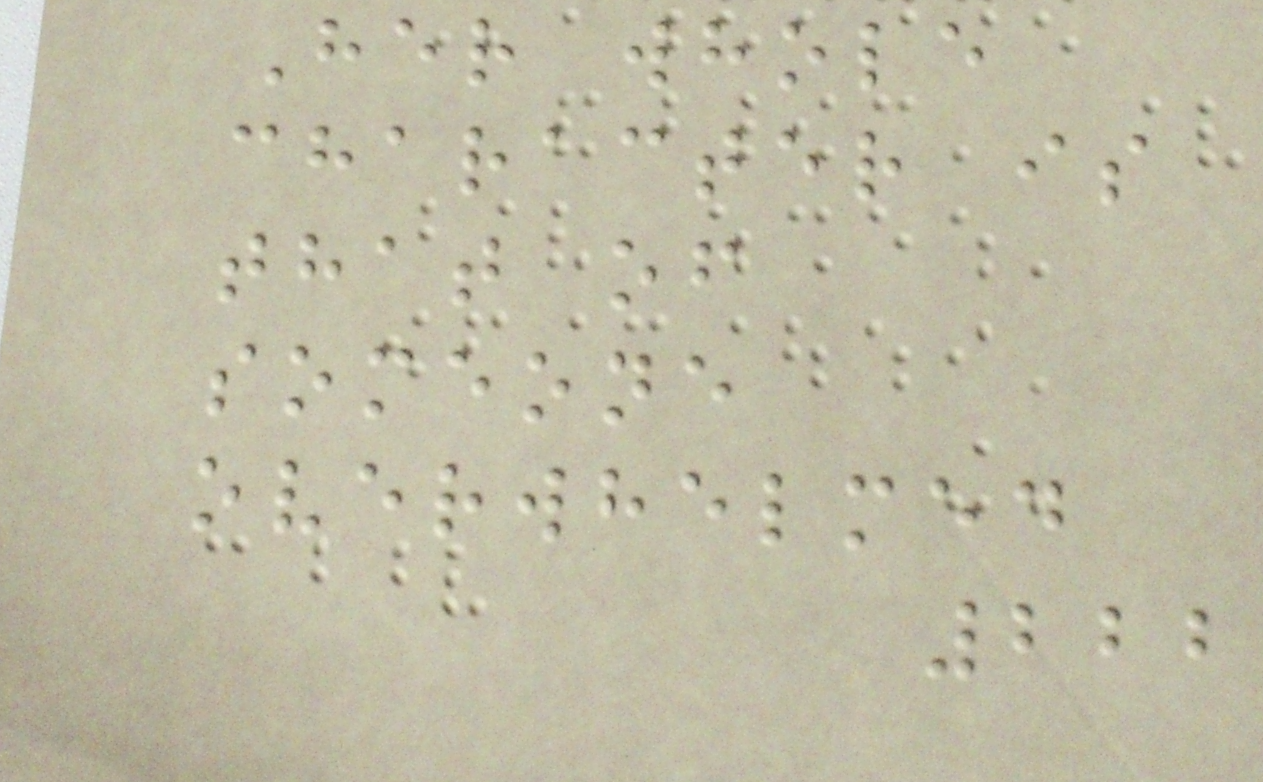Her whole
character is
that of
someone
overwhelmed
222
